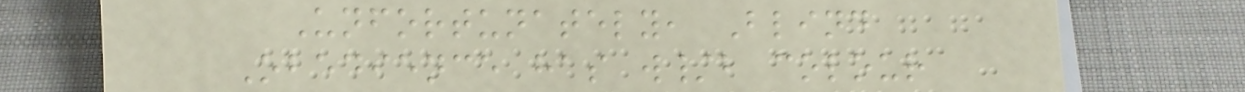Unfortunately, Blind
Obedience has w/b colour
